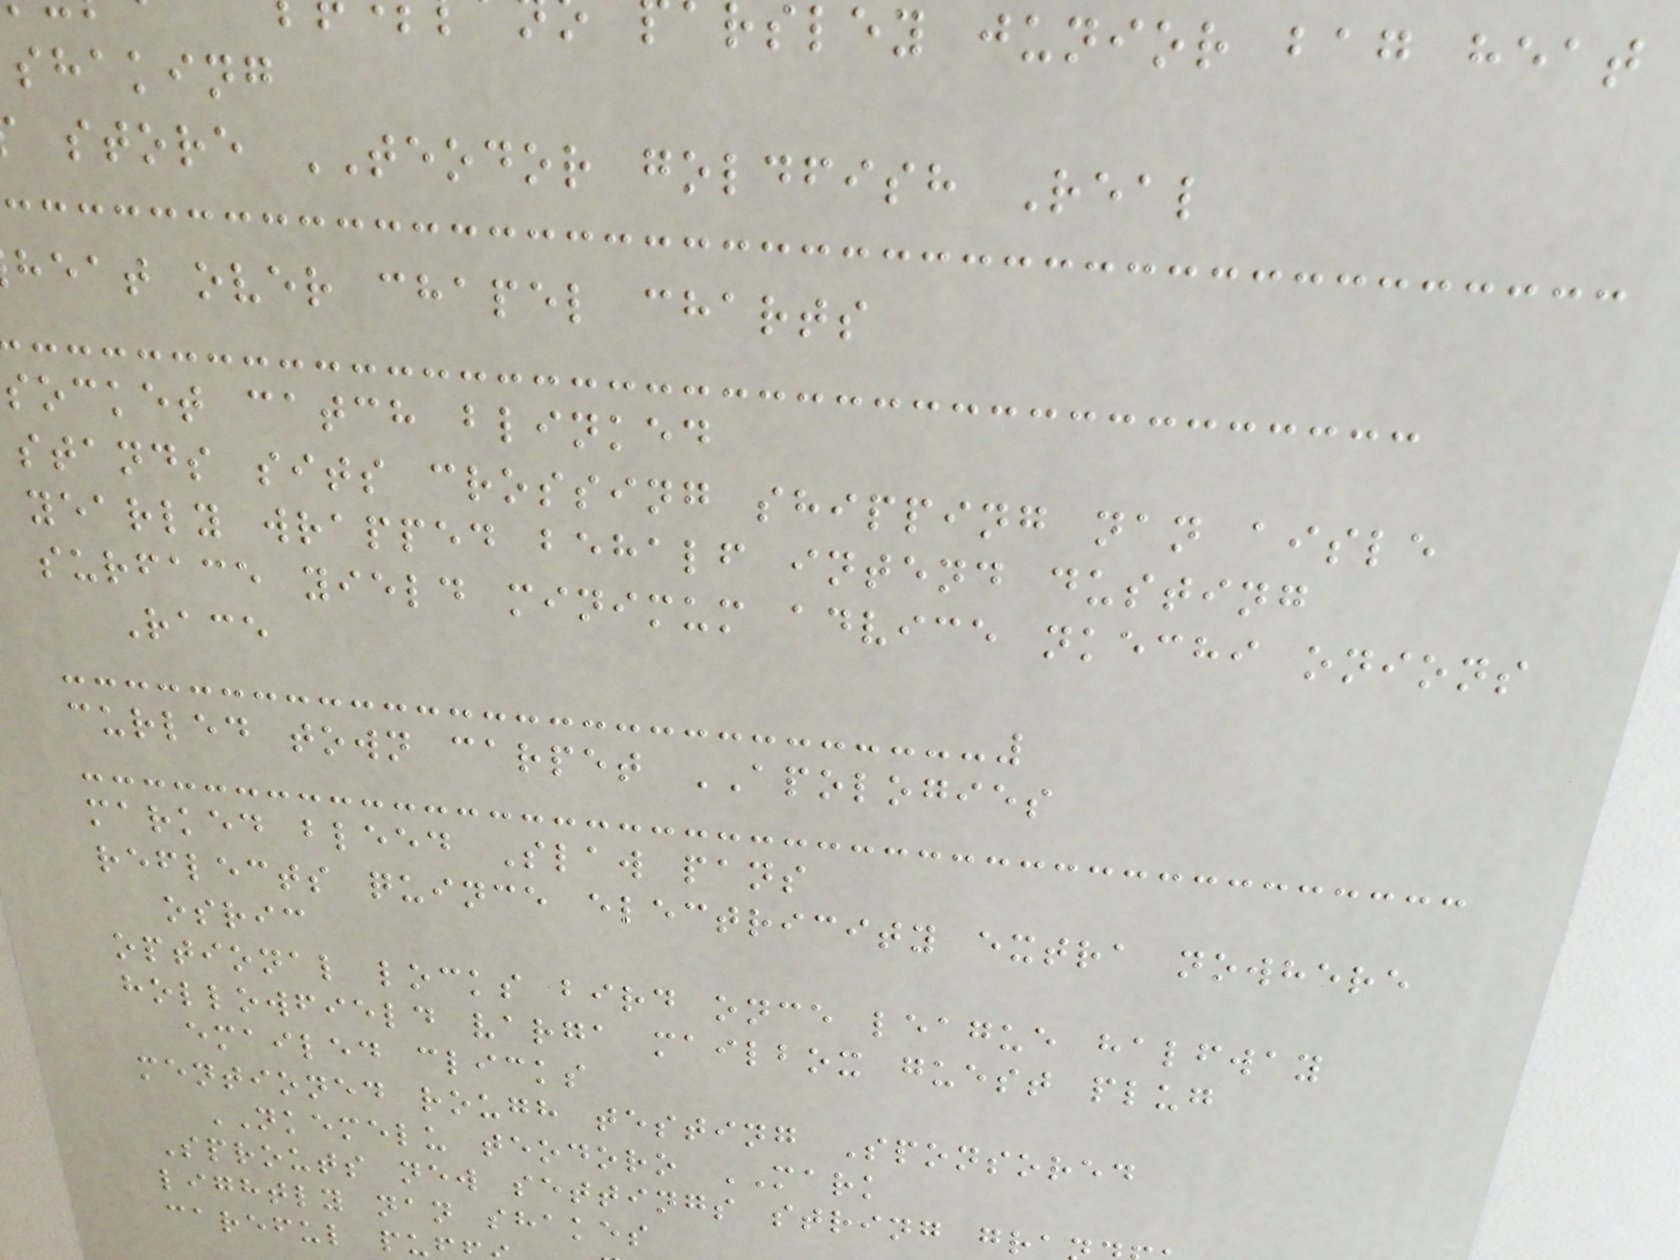rsley junior bag heat
shaking
store TEODOR goldfish Real
heat over chapel charts
socket catch blinked
stands sits crossing shipping nan aisle
yearly wrapped behalf intend dusting
surface yield minimum advice nkechi onions
Race
curled town carpet APOLOGIES
marked bleed Slaw pans
reflects quince electricity extra nowhere
osric
optional locks bird once league halfway
hollowfield varga mailbox guest plug
emailed clicks
mentioned rough testing Sponsored
NKEMELU teodoro MARK
Sprouts new settings string gr
lightly nan shakes
careful pu
